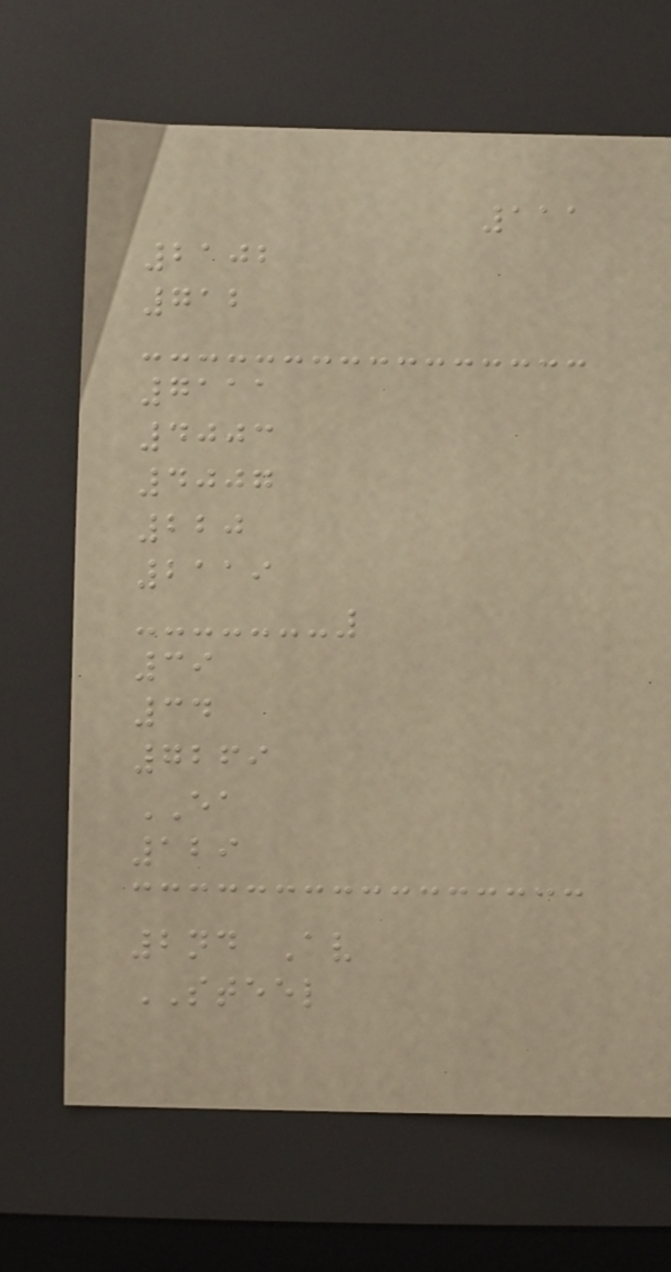111
2102
712
7111
4003
4007
220
2119
39
34
7269
EA
129
2nd Av
STEEL
